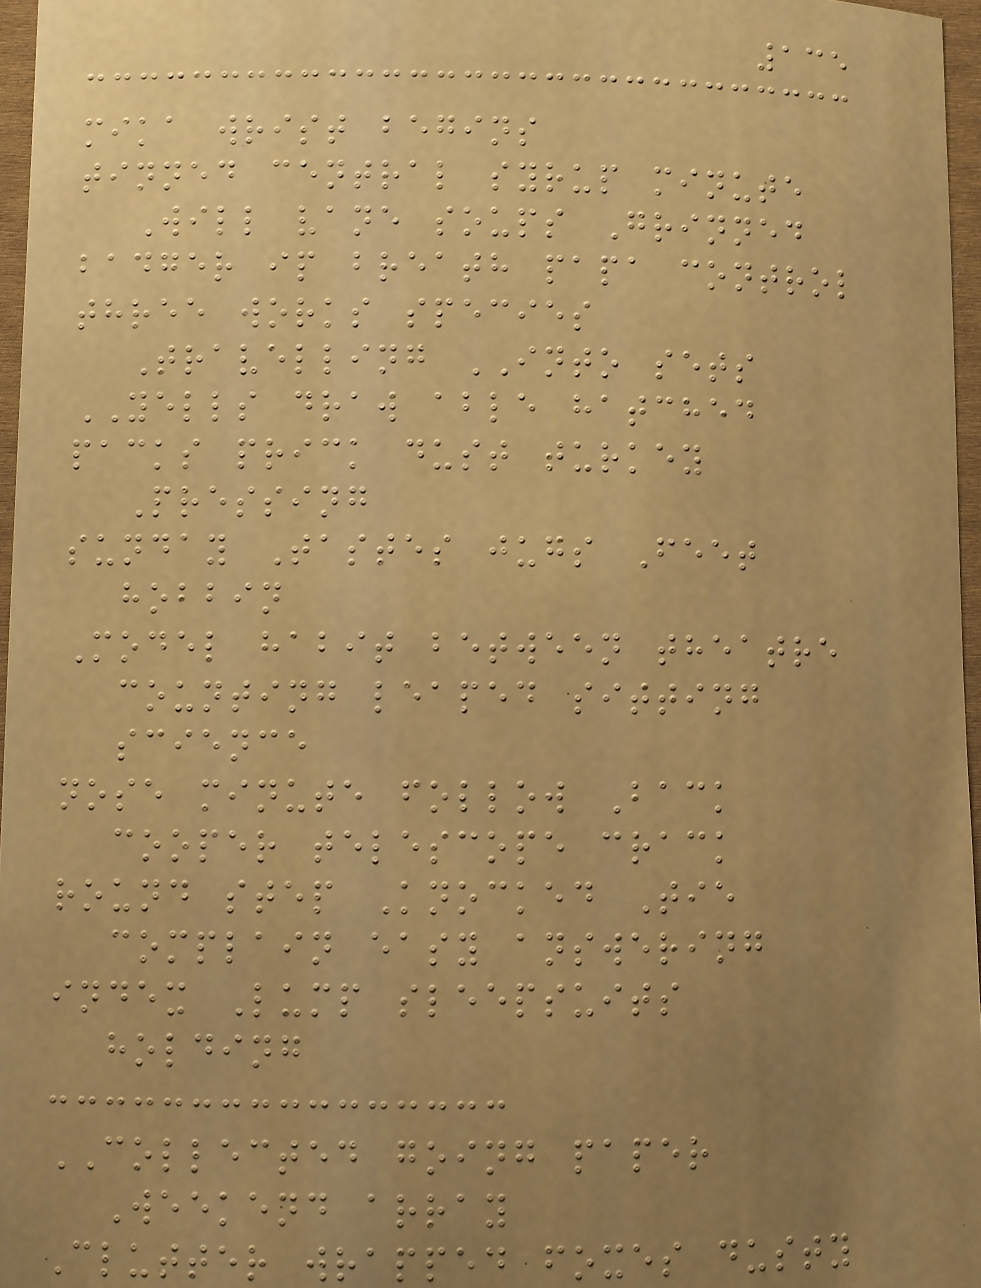135
mika wrist begins
tinned central syrup minute
Will vane soups Grinned
badger ip breath papa control
three works species
Travelling INTO sets
YELLS draw able hatched
packs prick dust turkey
Pressing
sunday Tastes jugs Feet
hobbin
Model habit between theatre
counting leaped sitting
science
nose minute follow Back
cooper telescope crack
round step Knocked Tie
complain easy answering
index Lump sleepsuits
holding
COLLECTED going paper
Weekend array
Clutter wrapped foxes dusty
